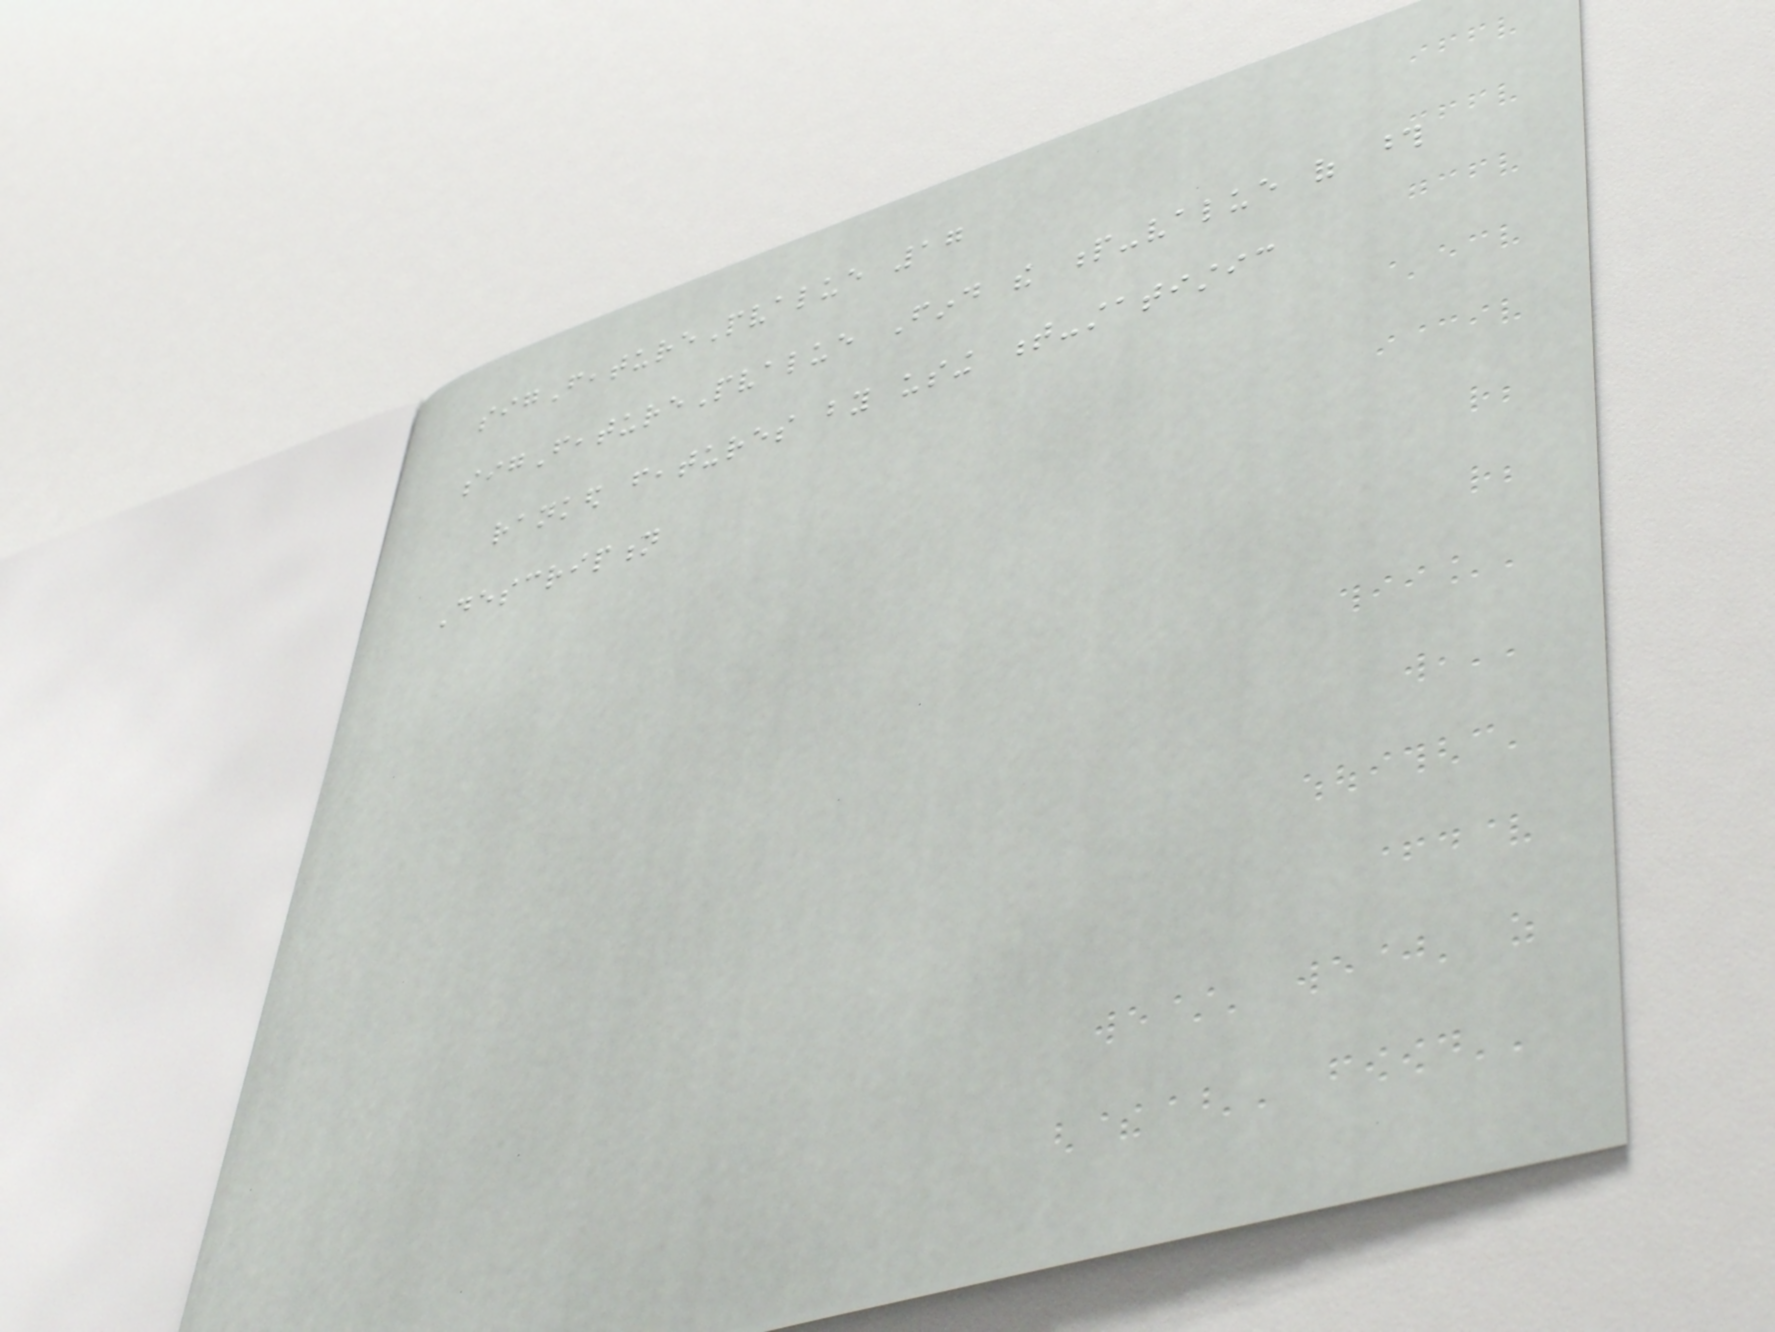sigFeaturePvalue 17
sigFeaturePvalue Find the p-value of those
ranked features by using t-statistic
Description
